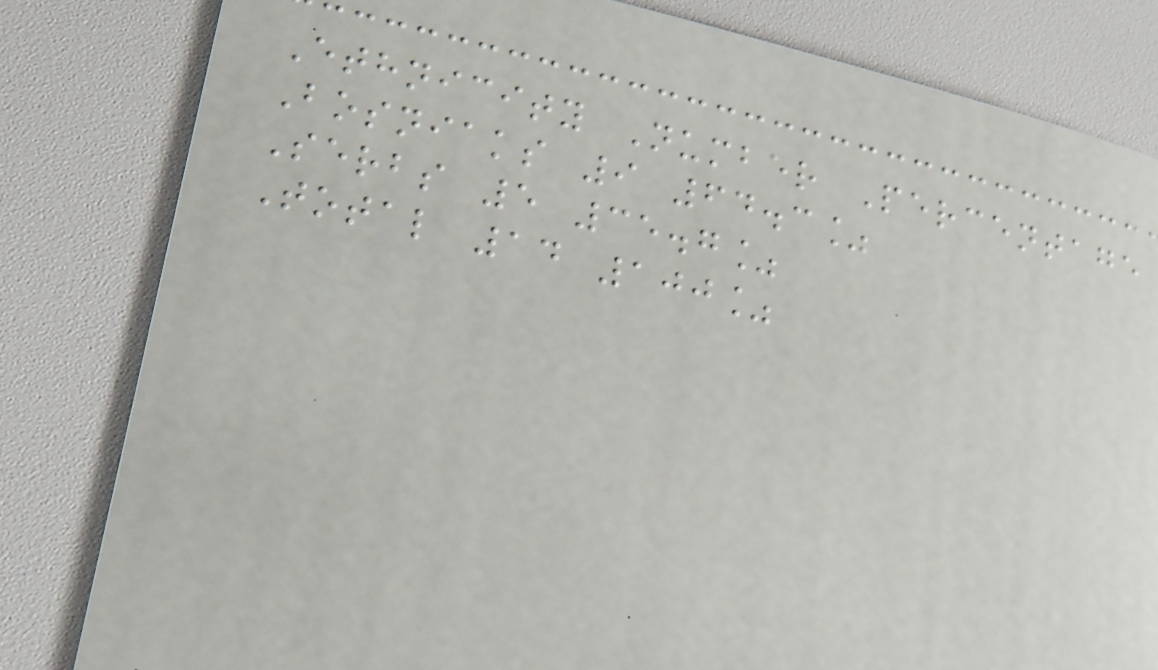Ethnicity Number Percentage
Bosniaks 9 64.3%
Serbs 5 35.7%
Total 14 100%
